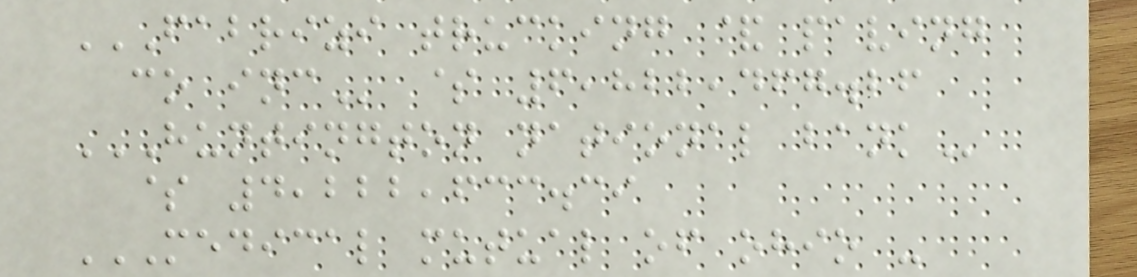FABRIZI TRUCKING & PAVING
CO INC $ 6,822,467.26
HUNTINGTON NATIONAL BANK
$ 4,222,633.39
MEDICAL MUTUAL OF OHIO -
